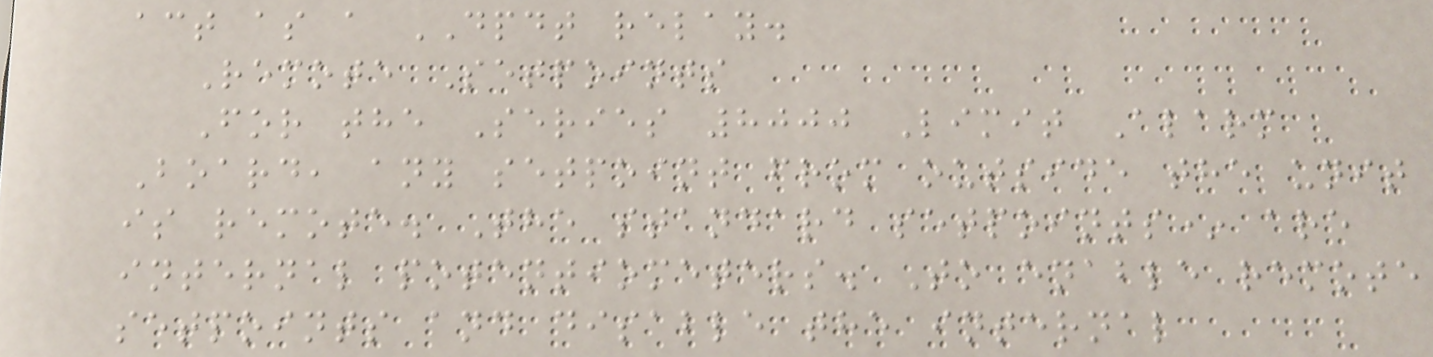act as a DPDT relay.
Remote Setpoints
For the Series 8000 Limit Alarm
Board, any setpoint from outside the unit
is remote. The standard setpoints* are
internal potentiometers. To enable remote
setpoints and disable the internal
